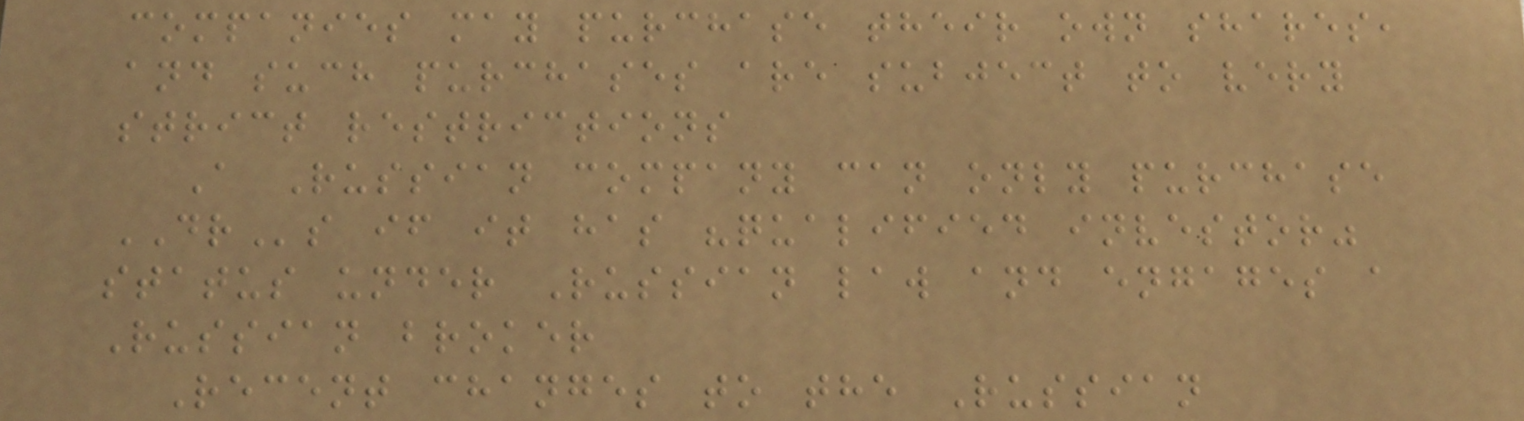companies may purchase their own shares,
and such purchases are subject to very
strict restrictions
A Russian company can only purchase
DRs if it has "qualified investor"
status under Russian law and engages a
Russian broker
Recent changes to the Russian
